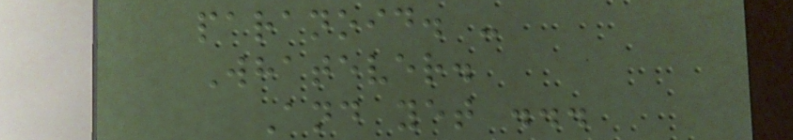paranoid. -
Whatever.
And yet ...
